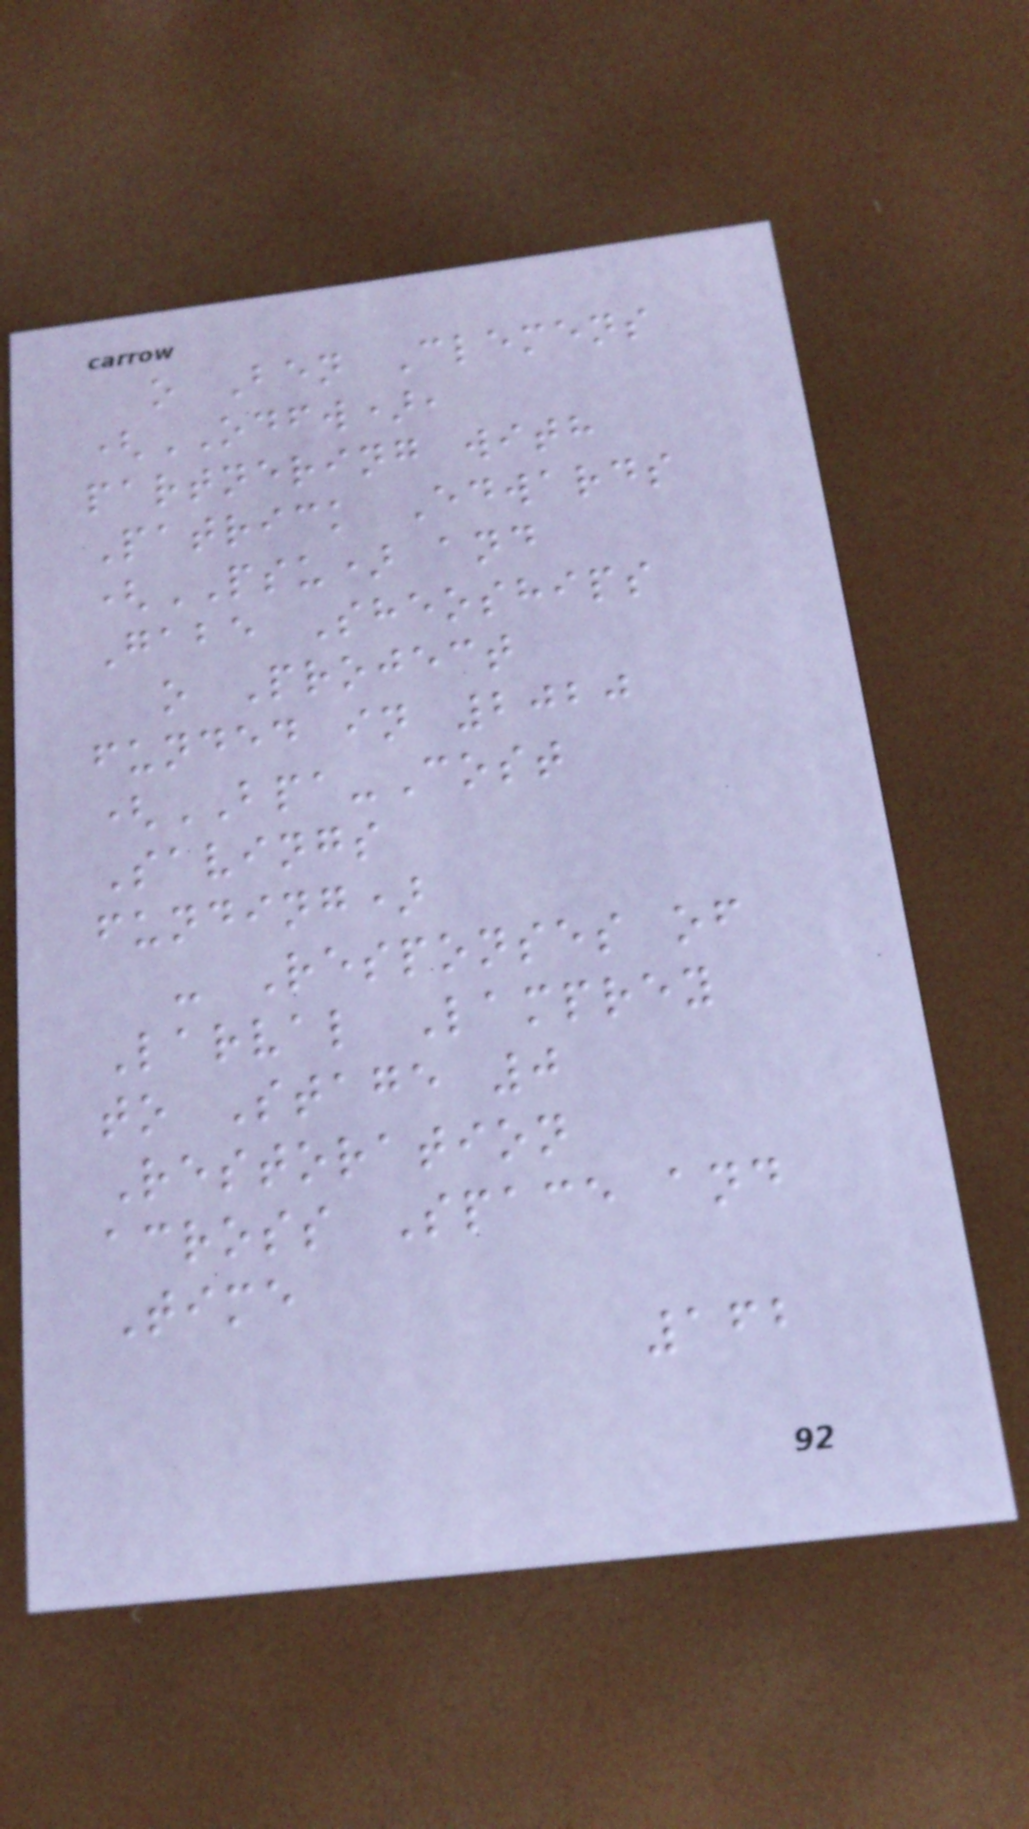o Ben Clemens
(ODFW),
partnering with
Patrick Edwards
(PSU) and
Gabe Sheoships
o Project
funded in 2020
(BPA-Cost
Savings
funding)
- Responses of
Larval Lamprey
to Stage 0
Restoration
across Space and
Time
162
